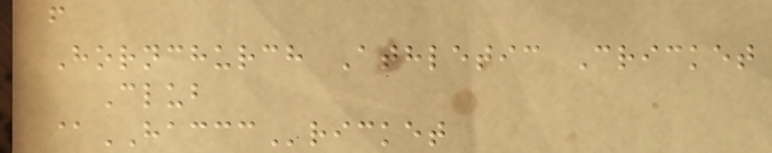f
Hornchurch Athletic Cricket
Club
@HACCCricket
